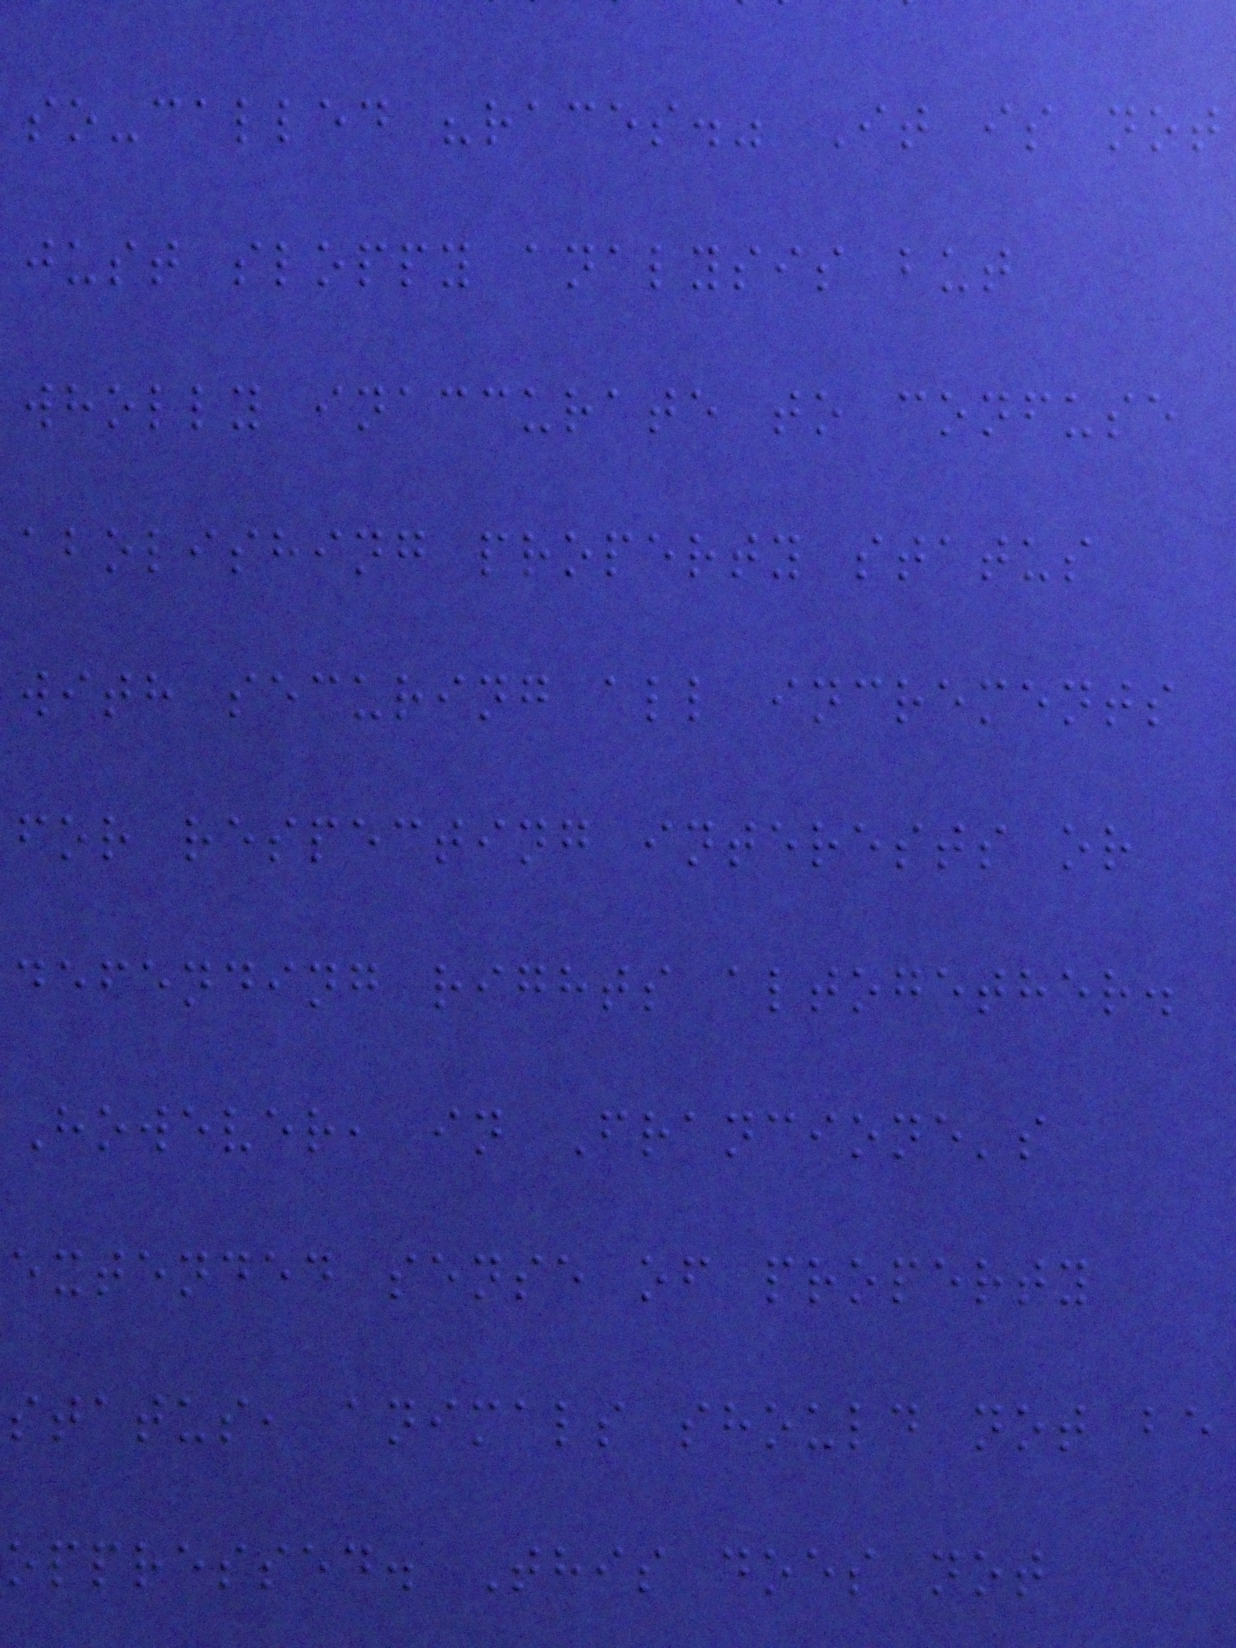so-called "races." It is not
just sloppy analysis but
wholly inaccurate to confuse
abolishing property status
with securing all increments
for respecting interests or
defending rights altogether.
However, in Francione's
extended sense of property
status, animals should not be
oppressed. This does not
